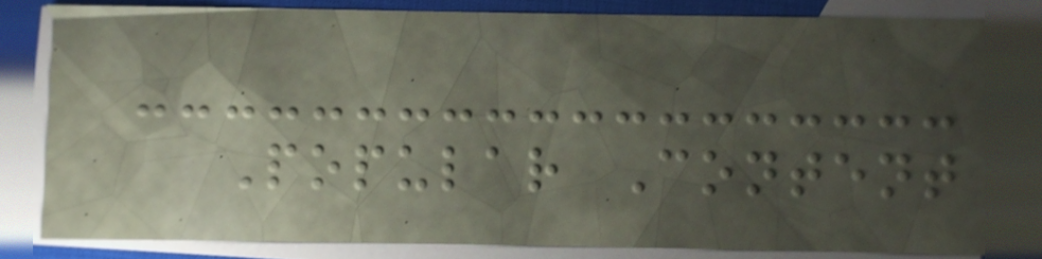Popular Content
